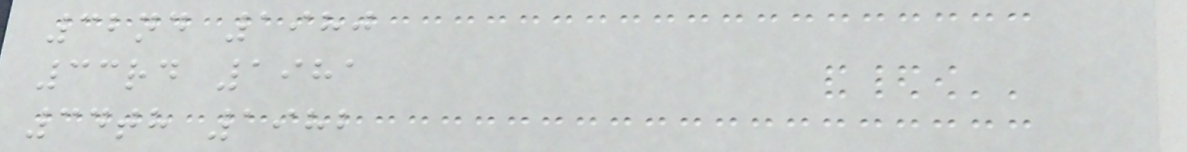32nd 1980
33rd 1981
34th 1982
